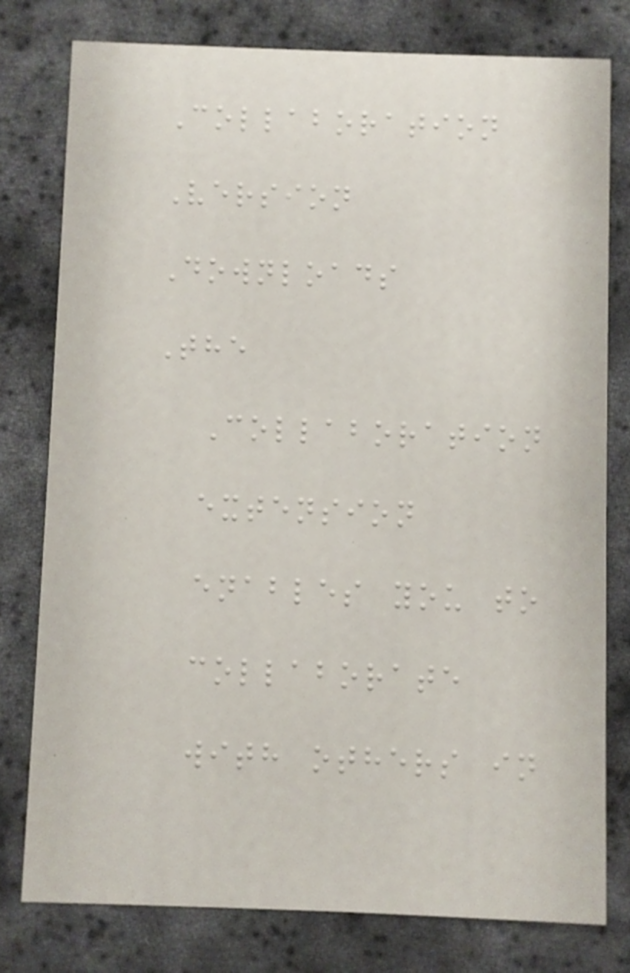Collaboration
Version
Downloads
The
Collaboration
extension
enables you to
collaborate
with others in
